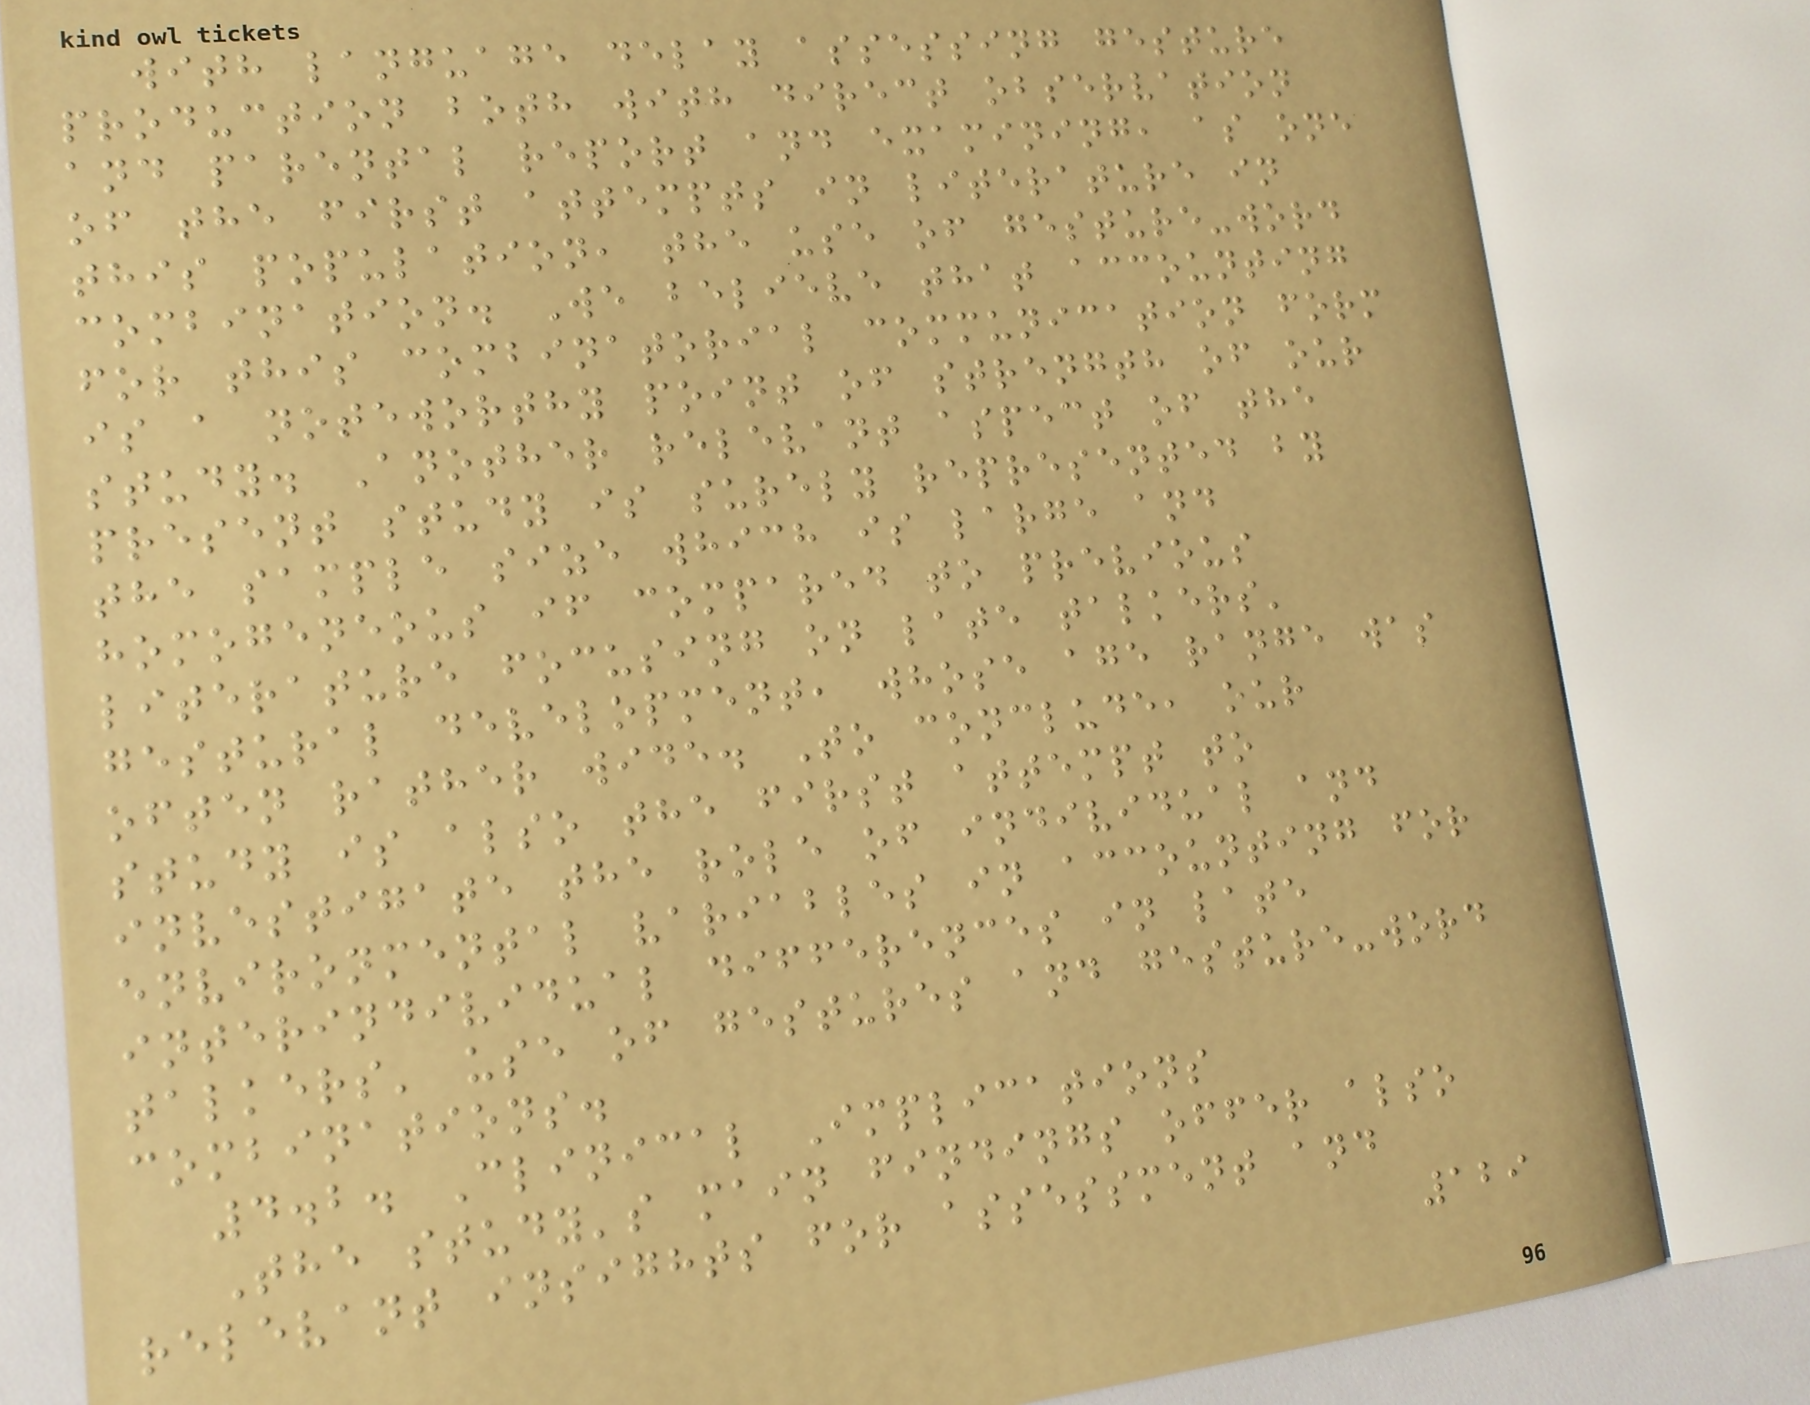with language delay assessing gesture
production both with direct observation
and parental report and examining, as one
of the first attempts in literature in
this population, the use of gesture-word
combination. We believe that accounting
for this combinatorial communication form
is a noteworthy point of strength of our
study. Another relevant aspect of the
present study is surely represented by
the sample size which is large and
homogeneous if compared to previous
literature focusing on late talkers'
gestural development, whose age range was
often rather wide. To conclude, our
study is also the first attempt to
investigate the role of individual and
environmental variables in accounting for
interindividual differences in late
talkers' use of gestures and gesture-word
combinations.
4.2. Clinical Implications
The study's main findings offer also
relevant insights for assessment and
129
